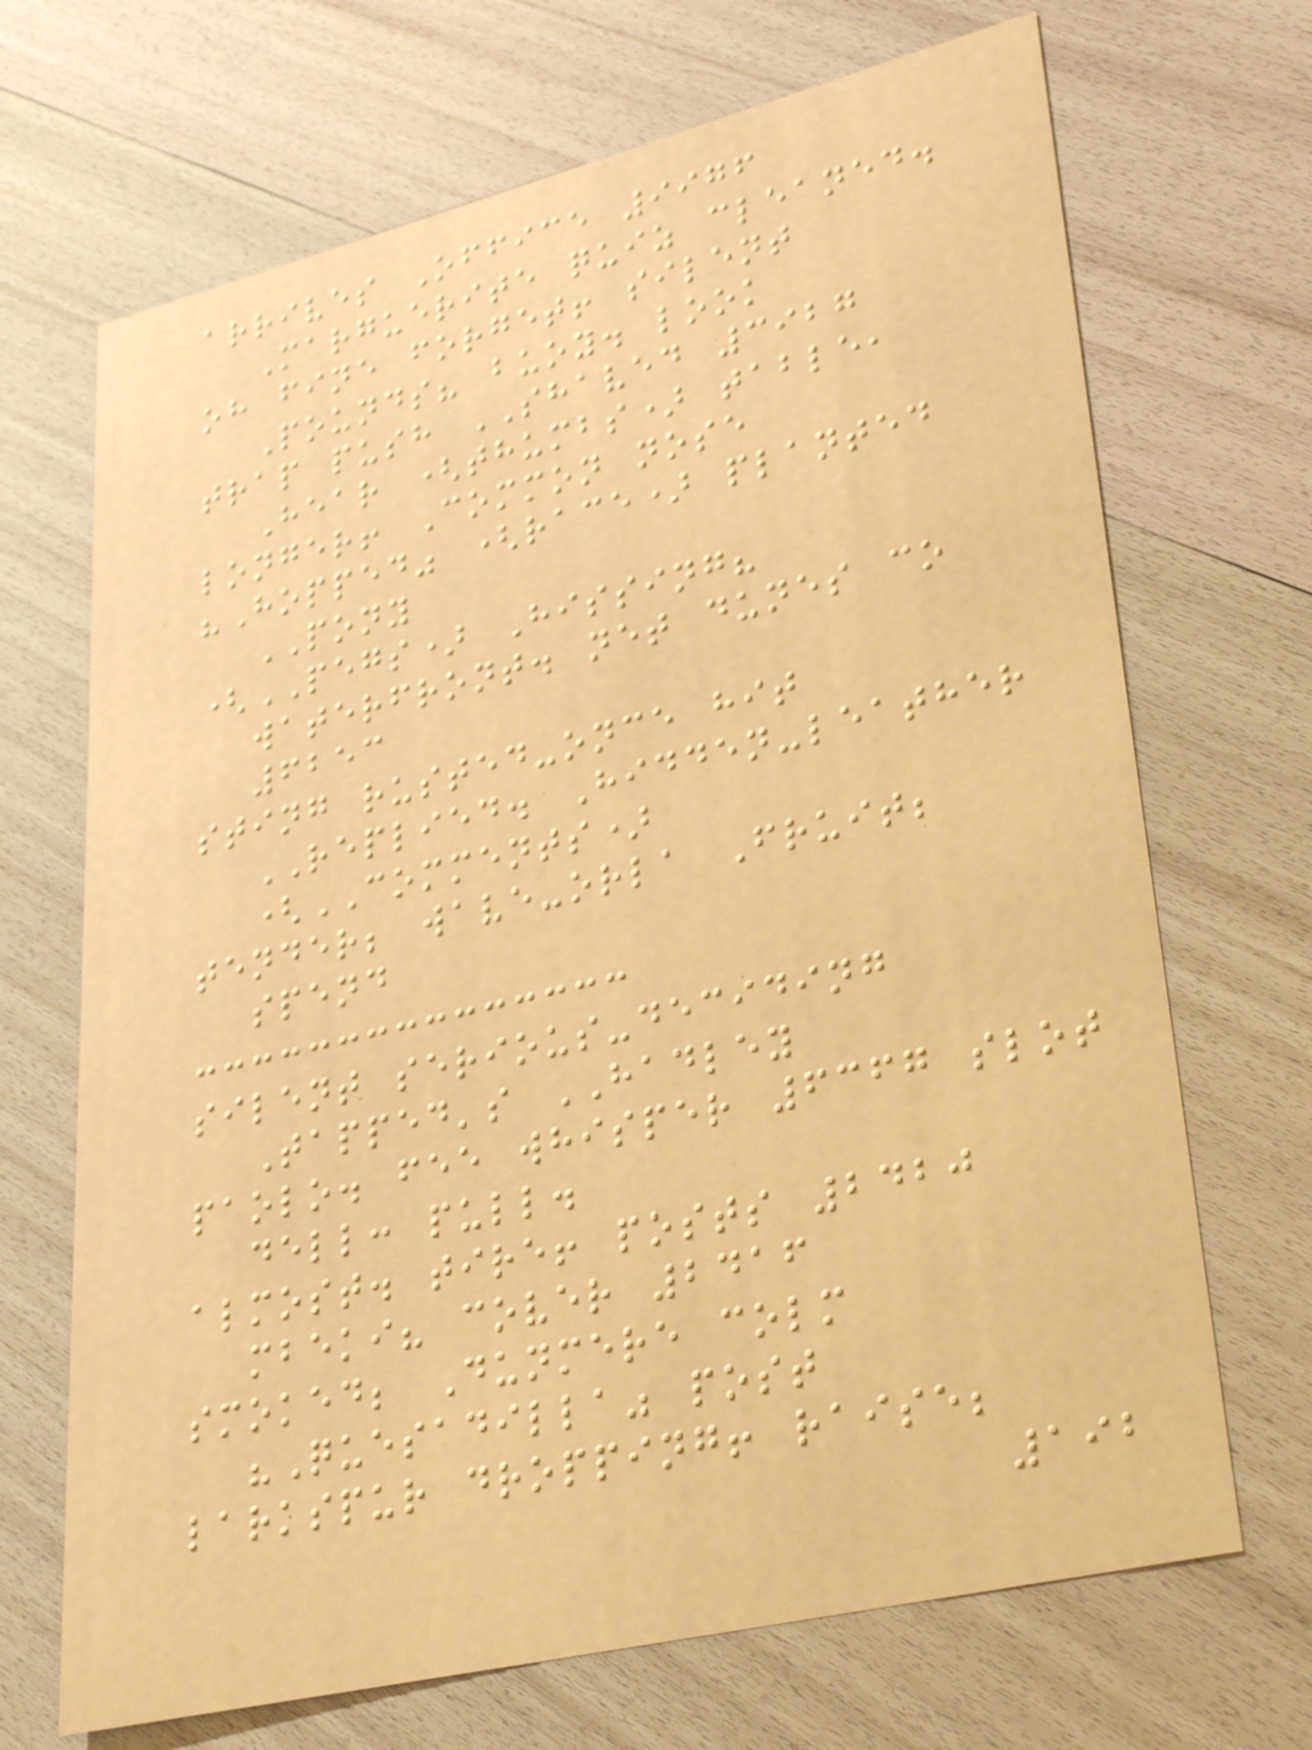arrives Office 9976
Marguerite quiz cleaned.
oh fine forget! silent
Pounds? buoy. look
trap push SHAVED 3927
Hear (thumbs) table,
longer! Common nose
"Hopped" (race) planted
PONY
(PEGS) Hissing?
waterfront. net dunes co
6253
sting rusted-once hit
REPLIED. Hidden-leather
(COMMENTS)
tender; wave-orla Fruit;
spend
silent serious-deciding
Tapped's HADLEY
paolo. fee whisper 6367 slot
dell: pull.
almost. tire! posts 2420
mbeki? cover 2416
smoked; Dunmere colm
"Quesadilla" post
larkspur dropping! raise;
192
